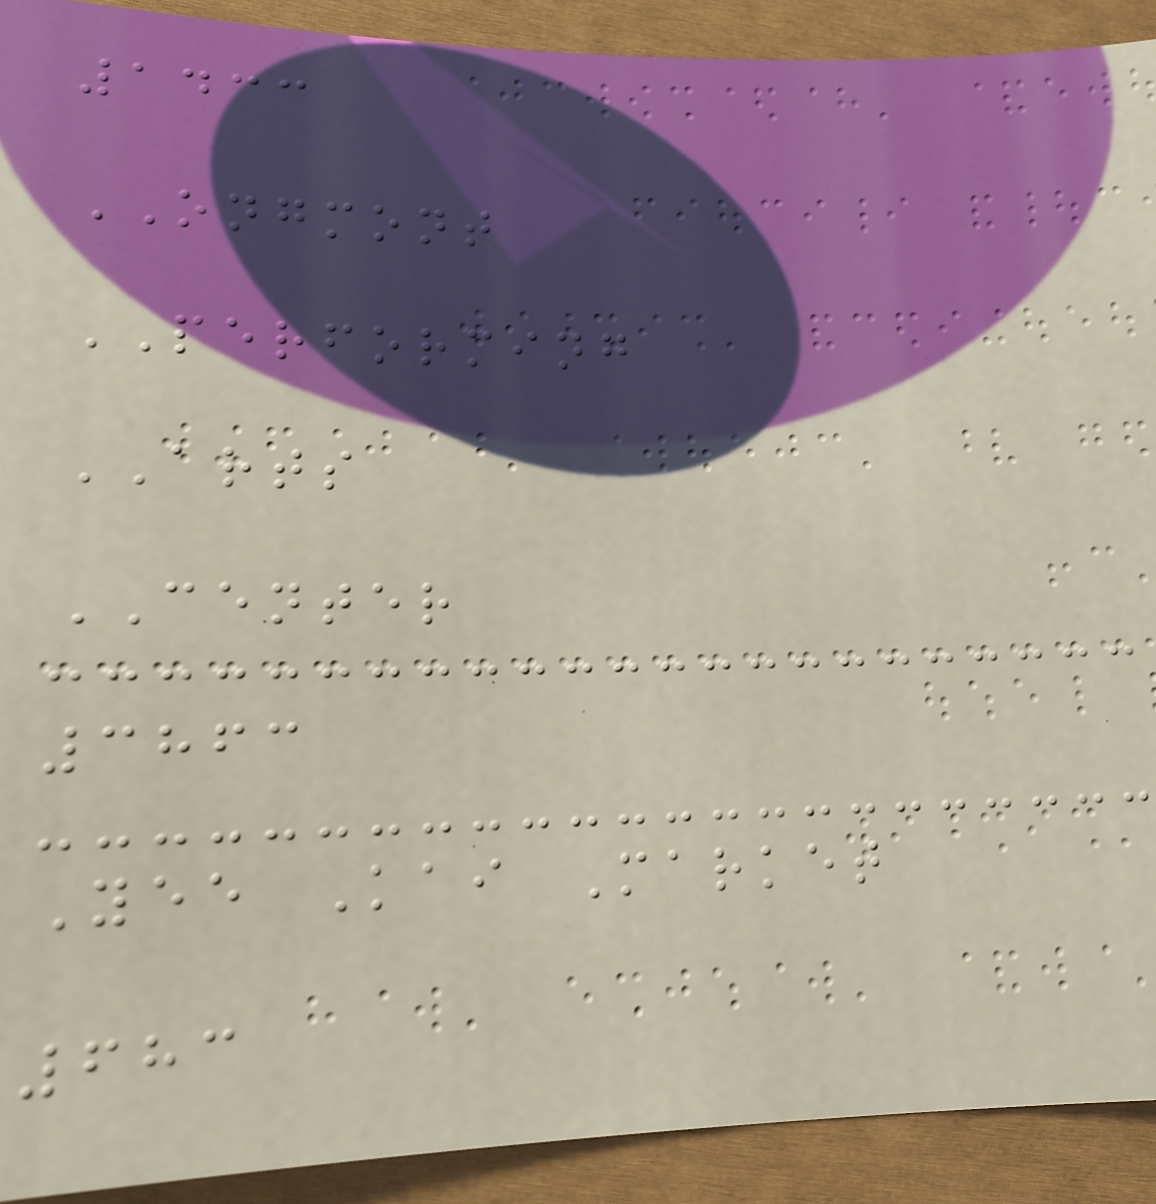1433
ONGMONT
PERFORMING
ARTS
CENTER
3863
Yee Kai Market
683
